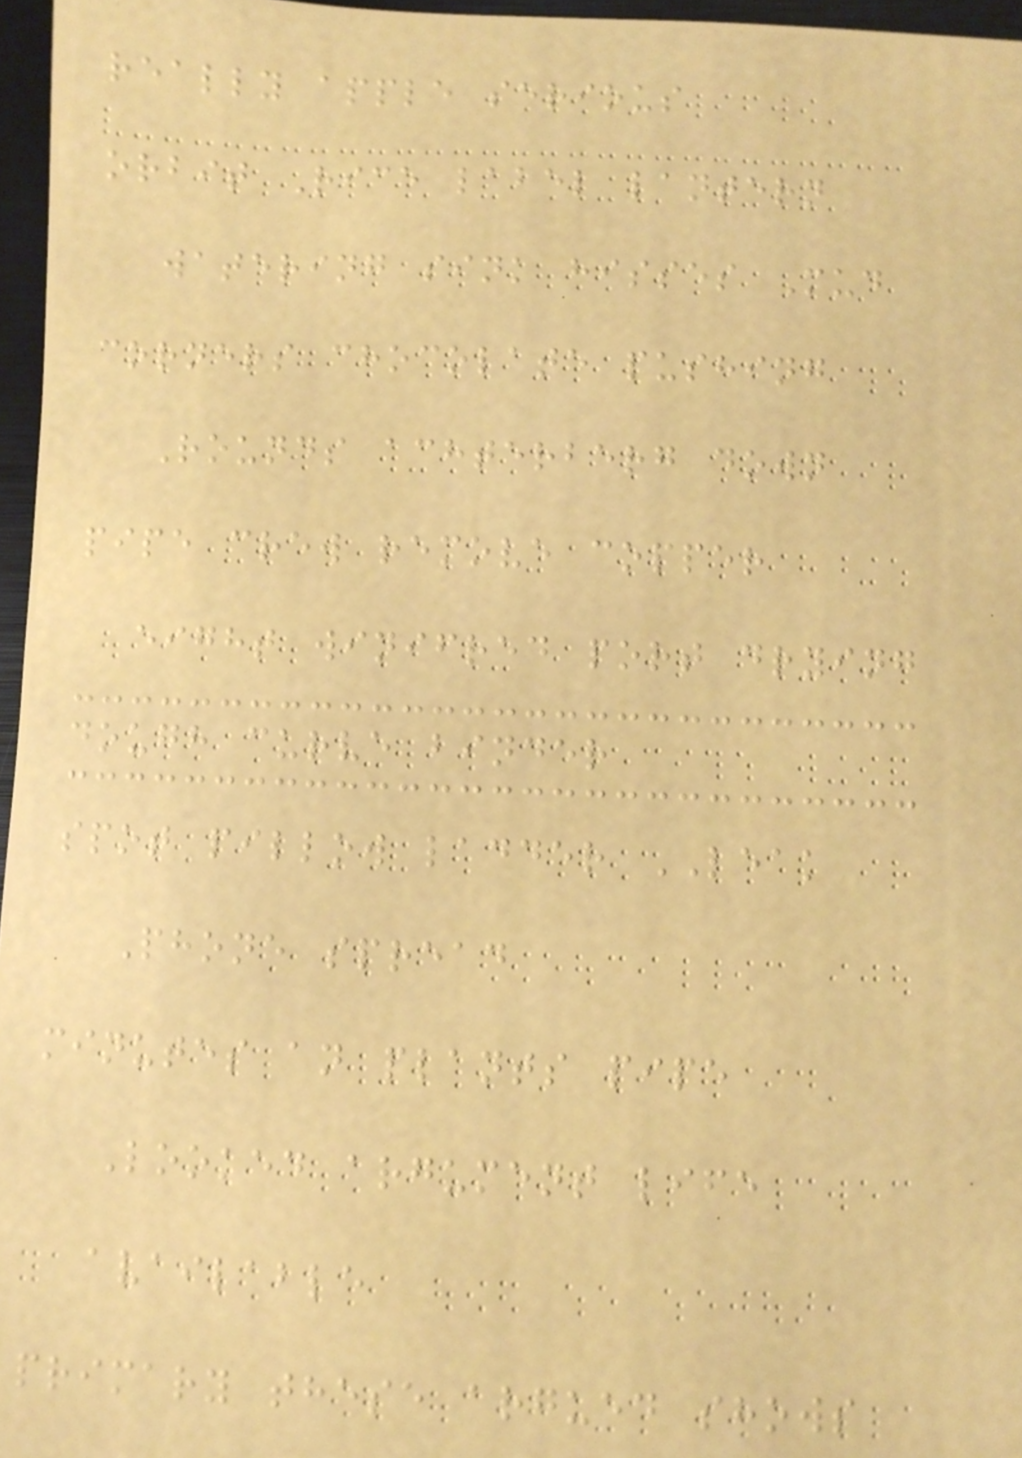really apple serious
orbit Rice label lantern
watering sink hisses Mud
corners chocolate pushing
Rounds achterberg down
pipe crew remove copper
eight winifred port drying
dough curve binder
spot pillow ladder LEAK
Phone spread
minutes an plants pipe
Looked argument life
available
primary these argued shows
